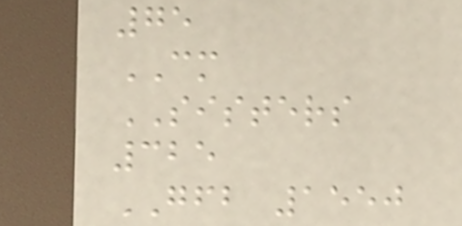75
CM
SISTERS
325
GFB 1550
